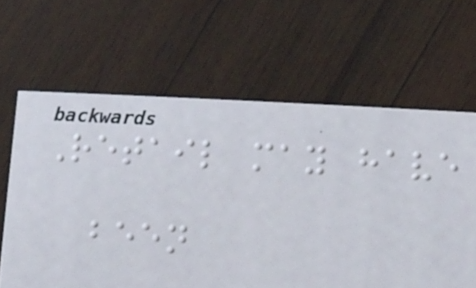Retail may have
been
